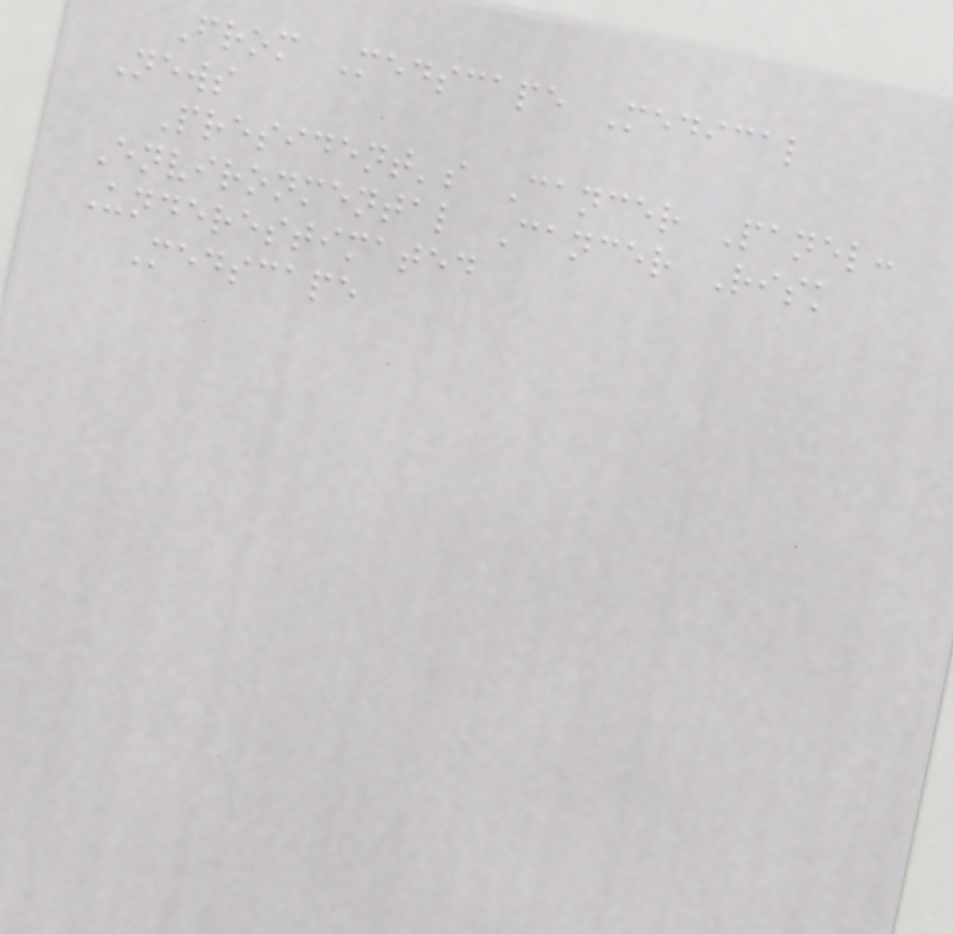From Medscape Medical
News
President's Cancer Panel:
Environmental Cancer Risk
Underestimated
Medscape
